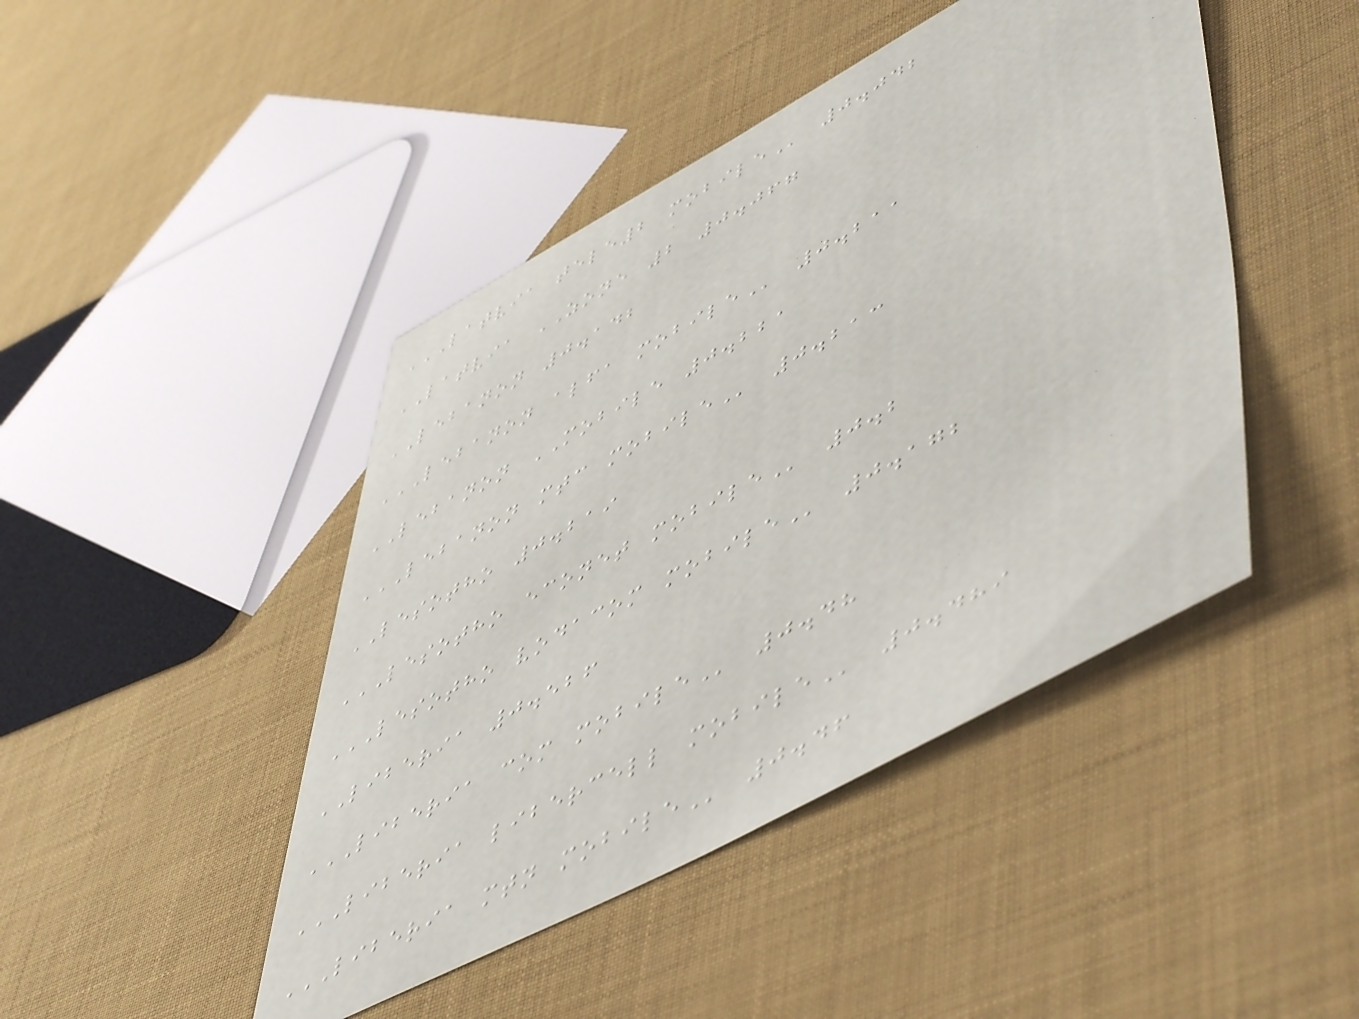LATVIA TELE2 MOBILE 0.042
LATVIA ZONE 2 0.067
LEBANON 0.142
LEBANON ALFA MOBILE 0.211
LEBANON MOBILE 0.221
LEBANON MTC MOBILE 0.213
LESOTHO 0.219
LESOTHO ECONET MOBILE 0.2
LESOTHO VODACOM MOBILE 0.172
LIBERIA 0.526
LIBERIA COM MOBILE 0.48
LIBERIA LIBERCELL MOBILE 0.489
LIBERIA MTN MOBILE 0.46
